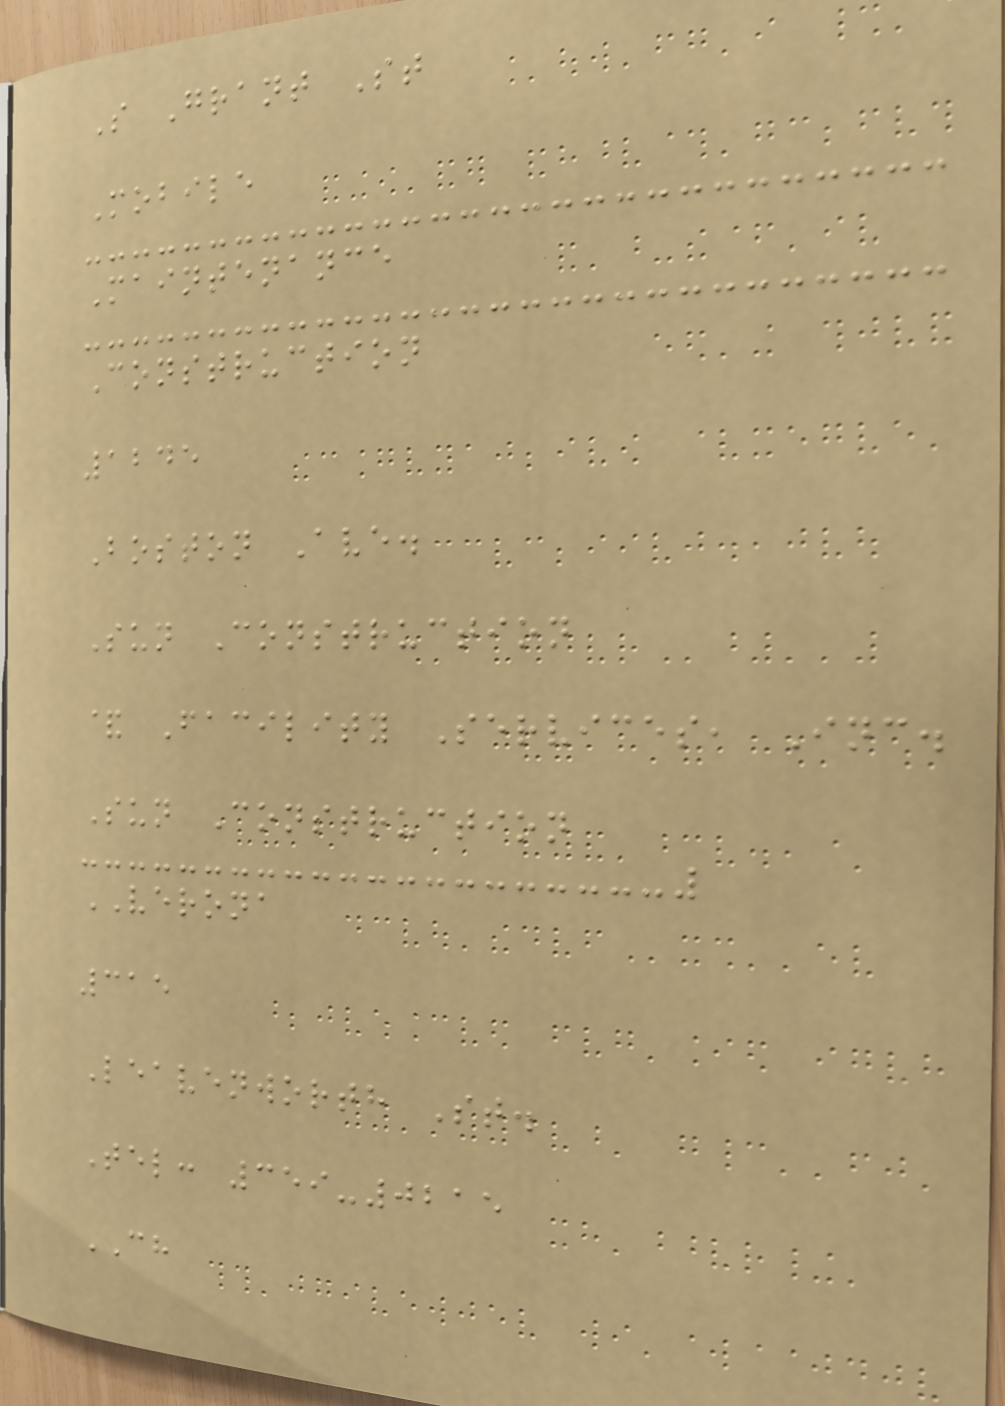S Grant St
Mobile
Maintenance
Construction
1245
Boston Ave.
Sun Construction
& Facility Services, Inc.
Sun Construction
VERONA
315
Leavenworth St.
Tel: 359-0215
CH
